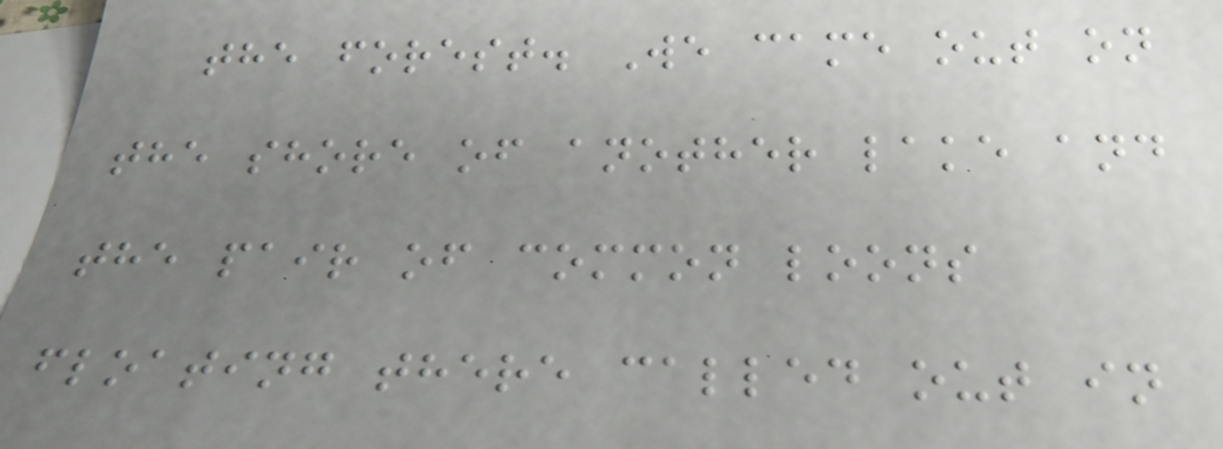the forest. We came out on
the shore of another lake and
the pair of common loons
floating there called out in
